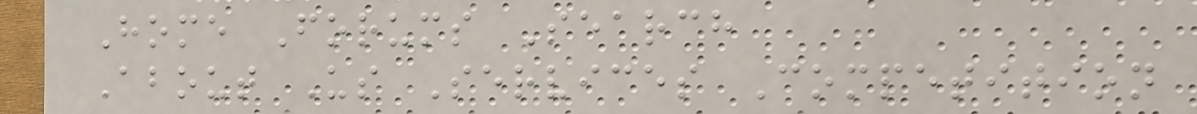Home Forums Search
About Us Services Competition
